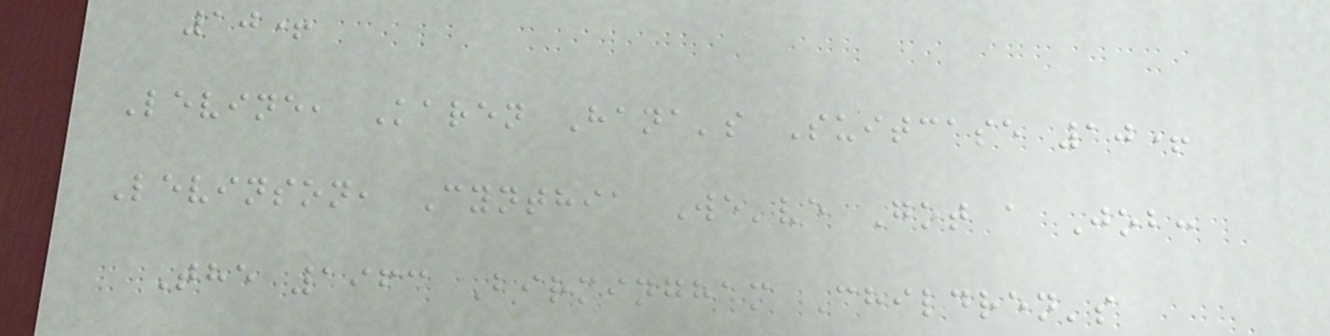10+
Levine, Karen Hana's Suitcase 10+
Levinson, Cynthia We've Got a Job:
The 1963 Birmingham Children's
